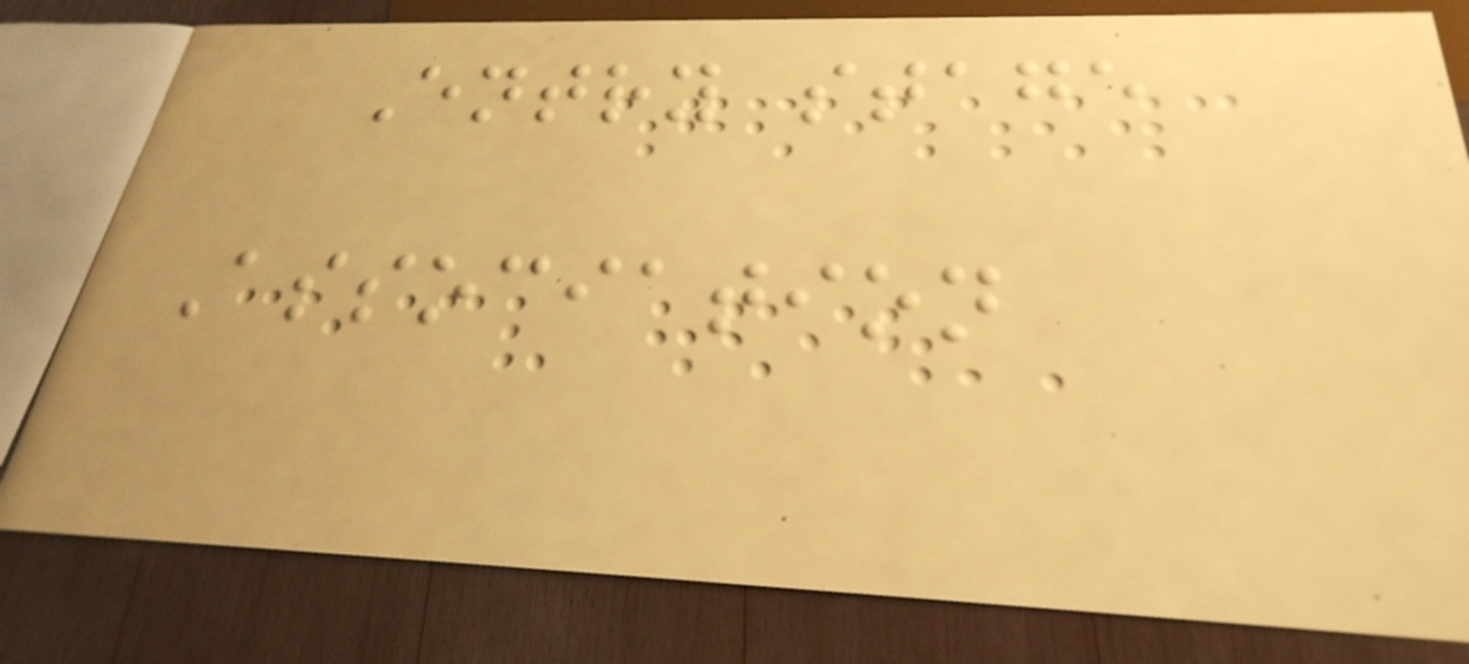Entry stage
Association
